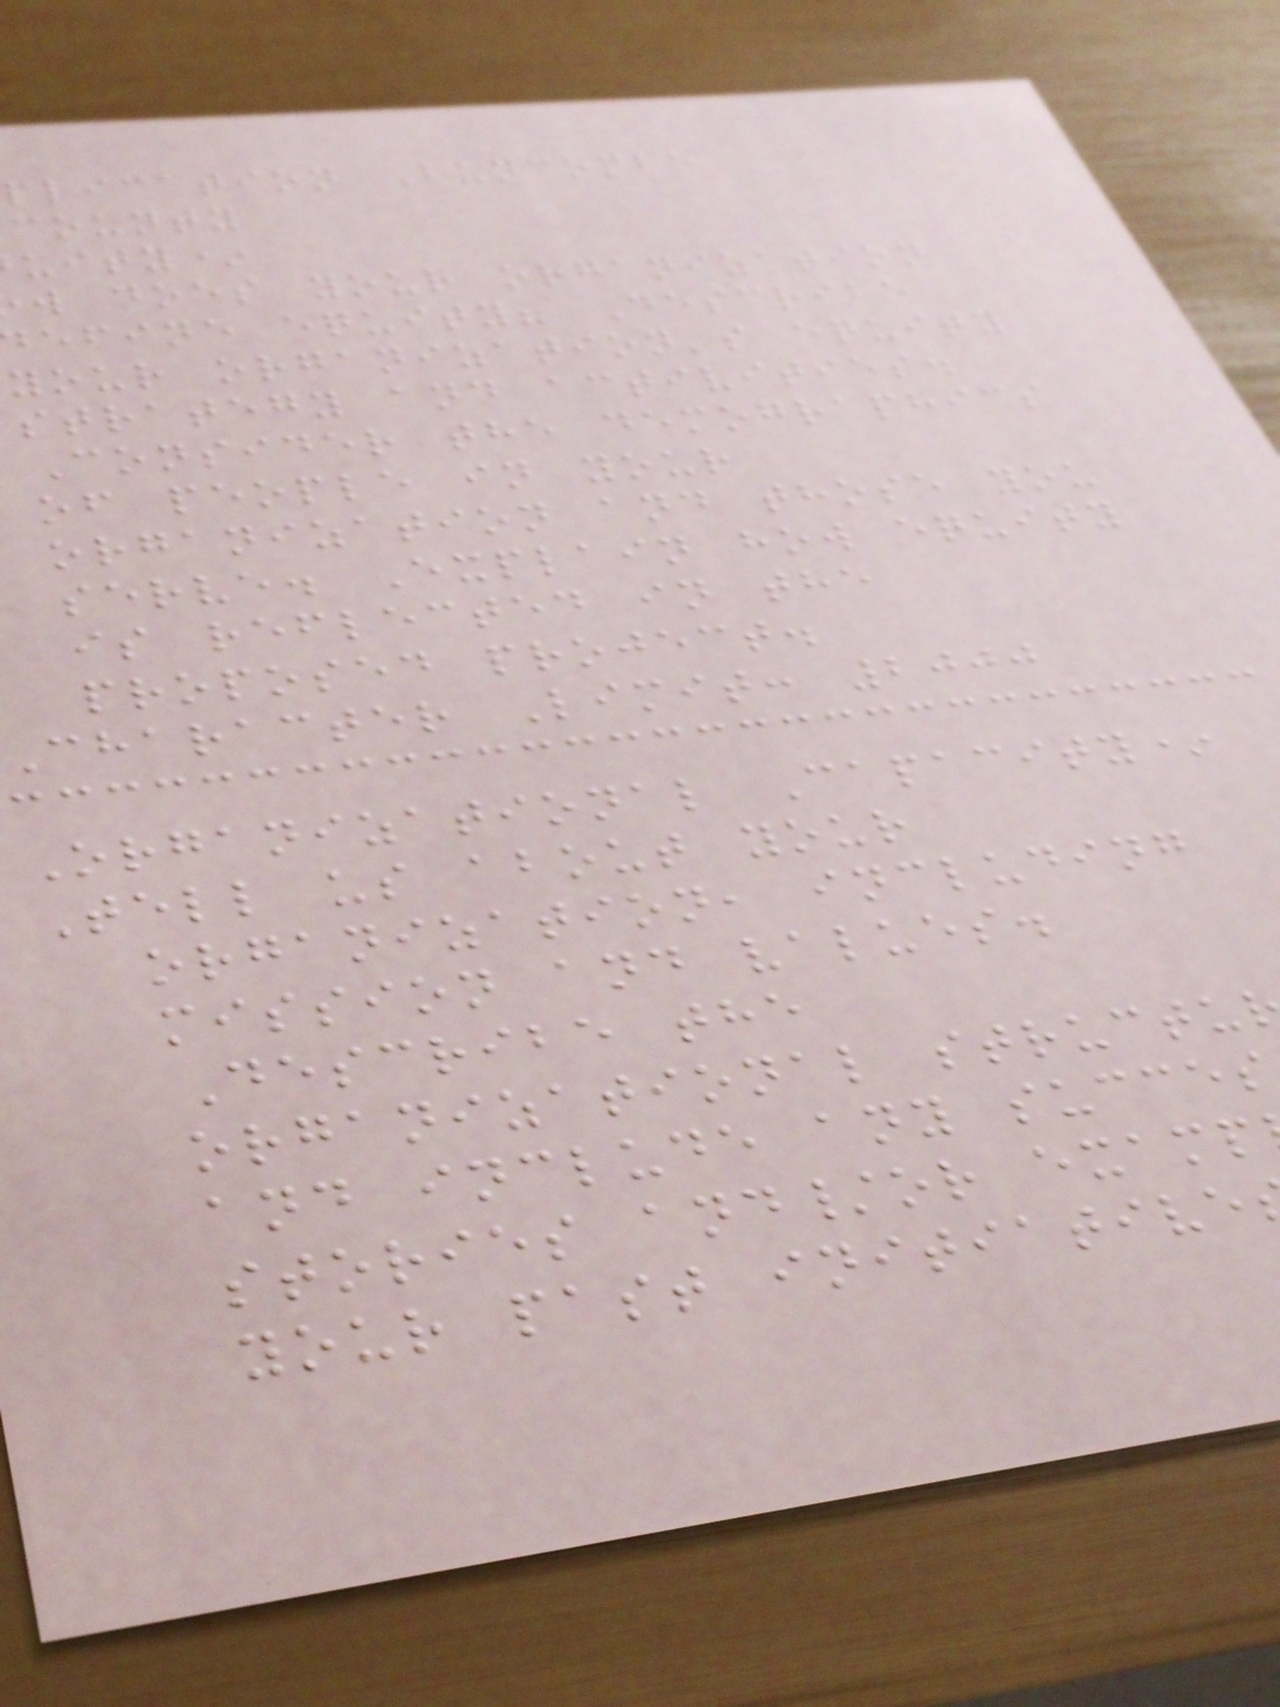plication Buncombe
county
uity*
w does your organization
efine equity? Describe
your organization's equity
strategy and activities.
Consider the demographics
of people in your
organization and those you
serve. Explain how equity
is reflected in the
proposed project.
character Limit: 2000
Organizational Capacity*
Tell us about your
organization, including
mission and values.
Describe the
organizational structu
and include any succes
stories and/or examp
your past initiative
